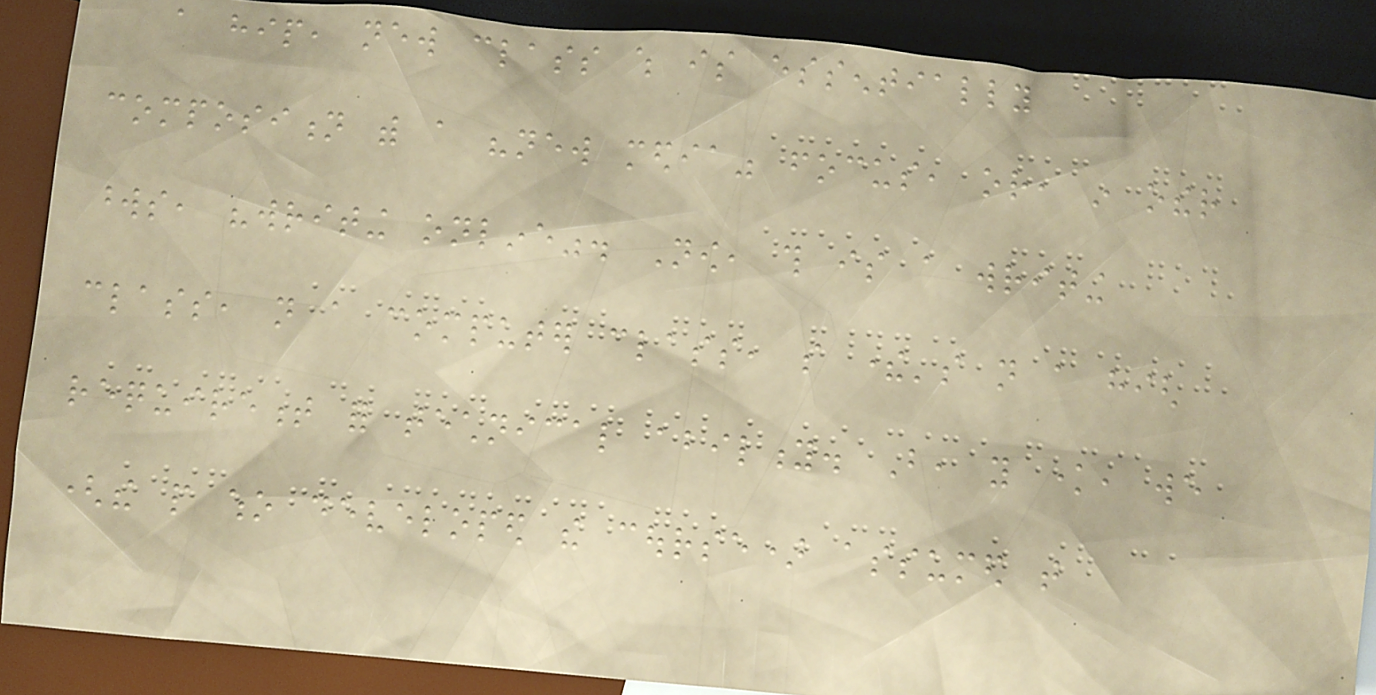a hip, new class which is essentially
composition with a "new media" focus, or, in other
words, "writing online". Now, this is a writing
class, not a computer class, so there's not a high
requirement for technical ability. But, you know, we
(the people who developed the course) assumed that
